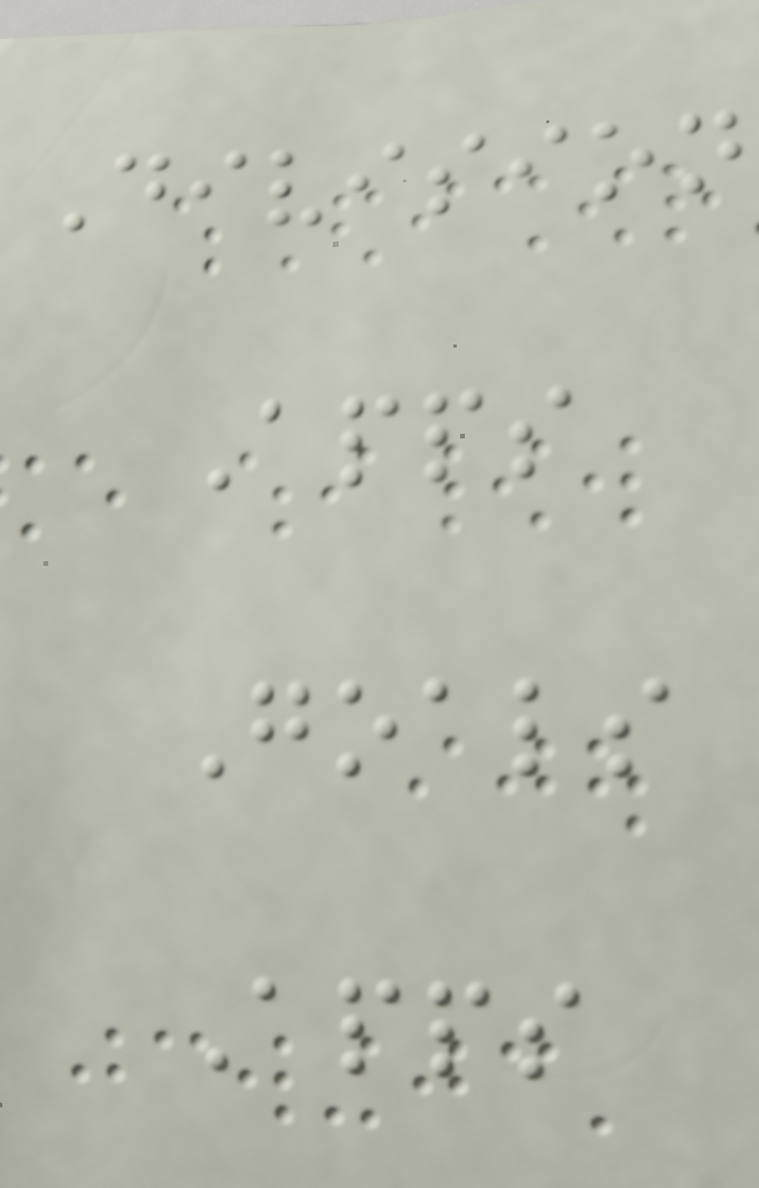Division
Apps
Goals
Apps
